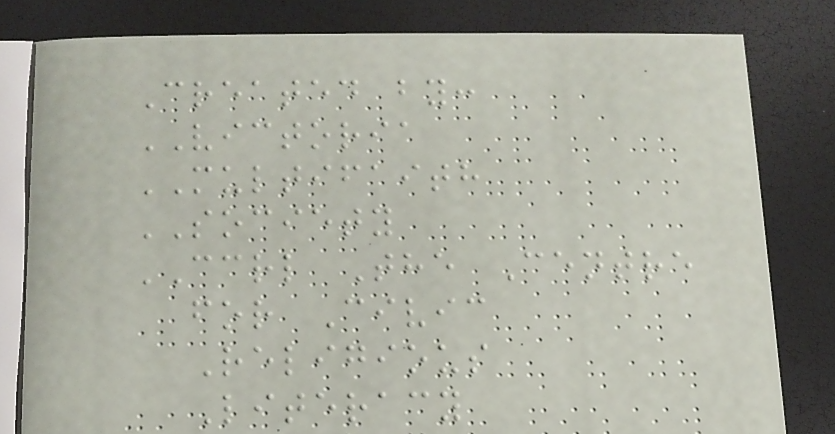Created by:
VICTORIA
MULTIFAITH
SOCIETY
CCRL The Centre
for Civic
Religious
Literacy
